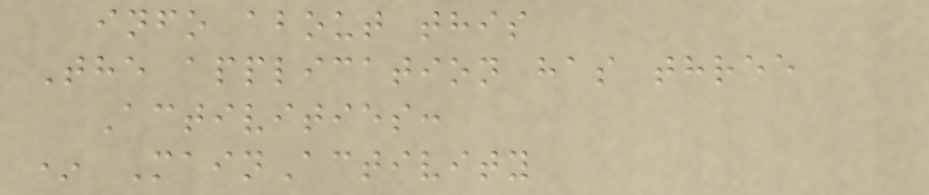info about this
The application has three
Activities:
* MainActivity
